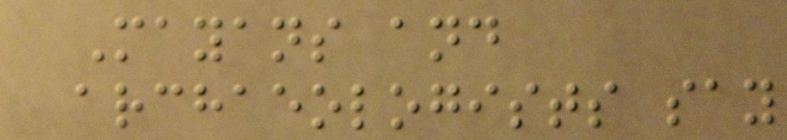Mayans and
archaeologists say
